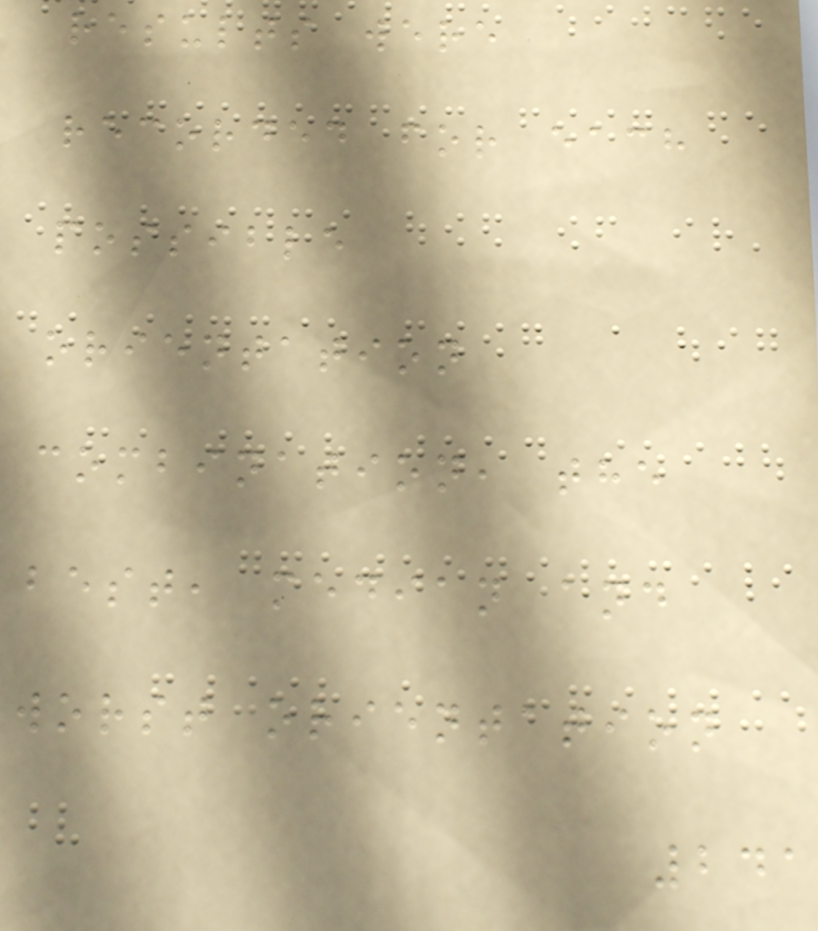results were
recorded for each
possible
orientation
combination, the
best, median and
worst orientation
241
